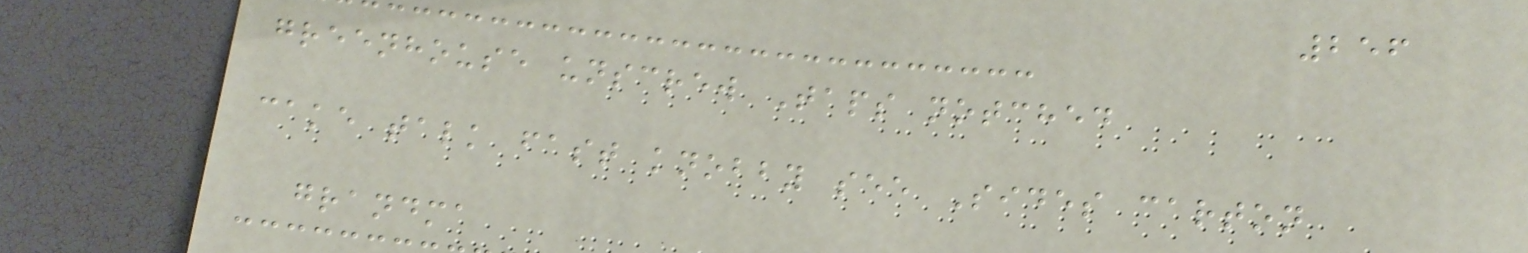256
greenhouse unscrew Taps notched
cake talk fast knobby see Sides carton
grandma
